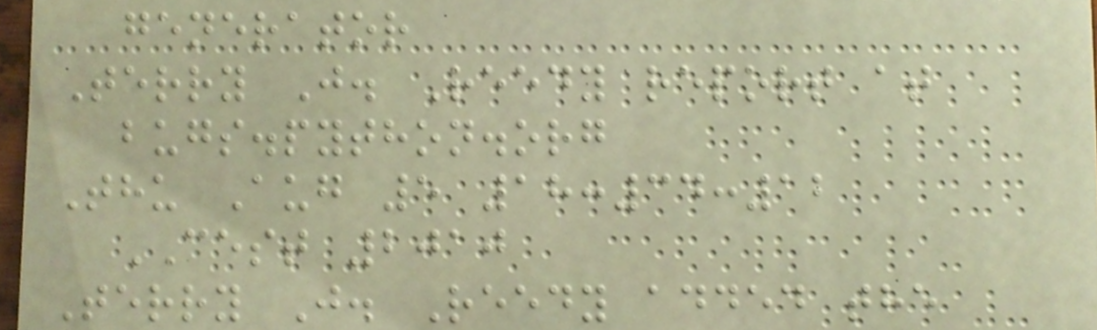generator
Terry J. Reedy report at
bugs.python.org
Thu Aug 5 18:34:12
CEST 2010
Terry J. Reedy added the
